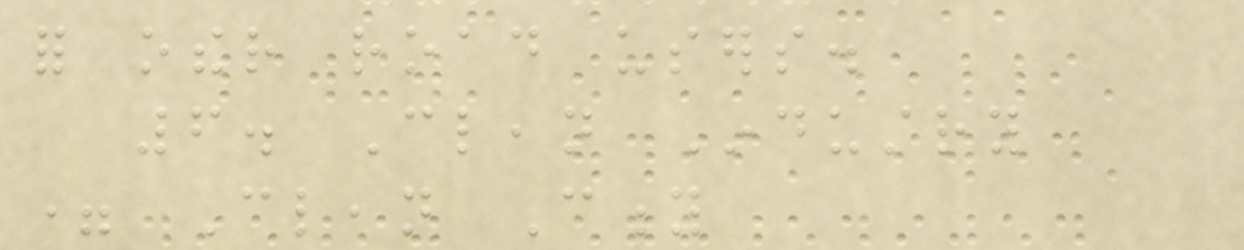for other road users.
6. Clean Industry
= Clean City
